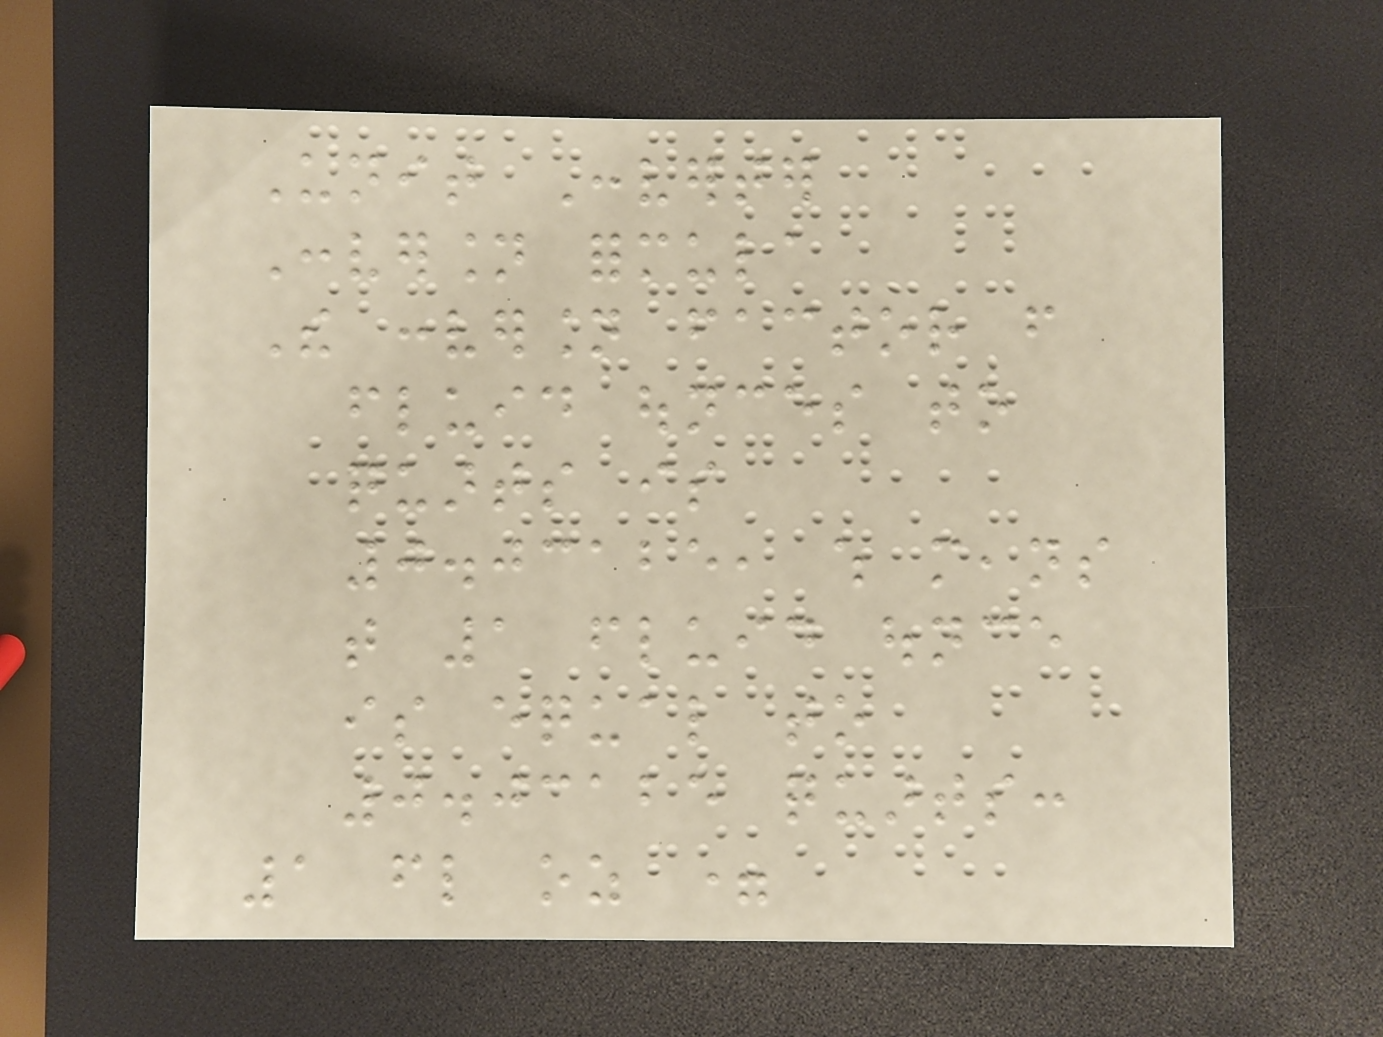Unit Converter
Conversion formula
The conversion factor from
fluid ounces to
quarts is
0.03125, which means
that 1 fluid ounce
is equal to
0.03125 quarts:
1 fl oz =
